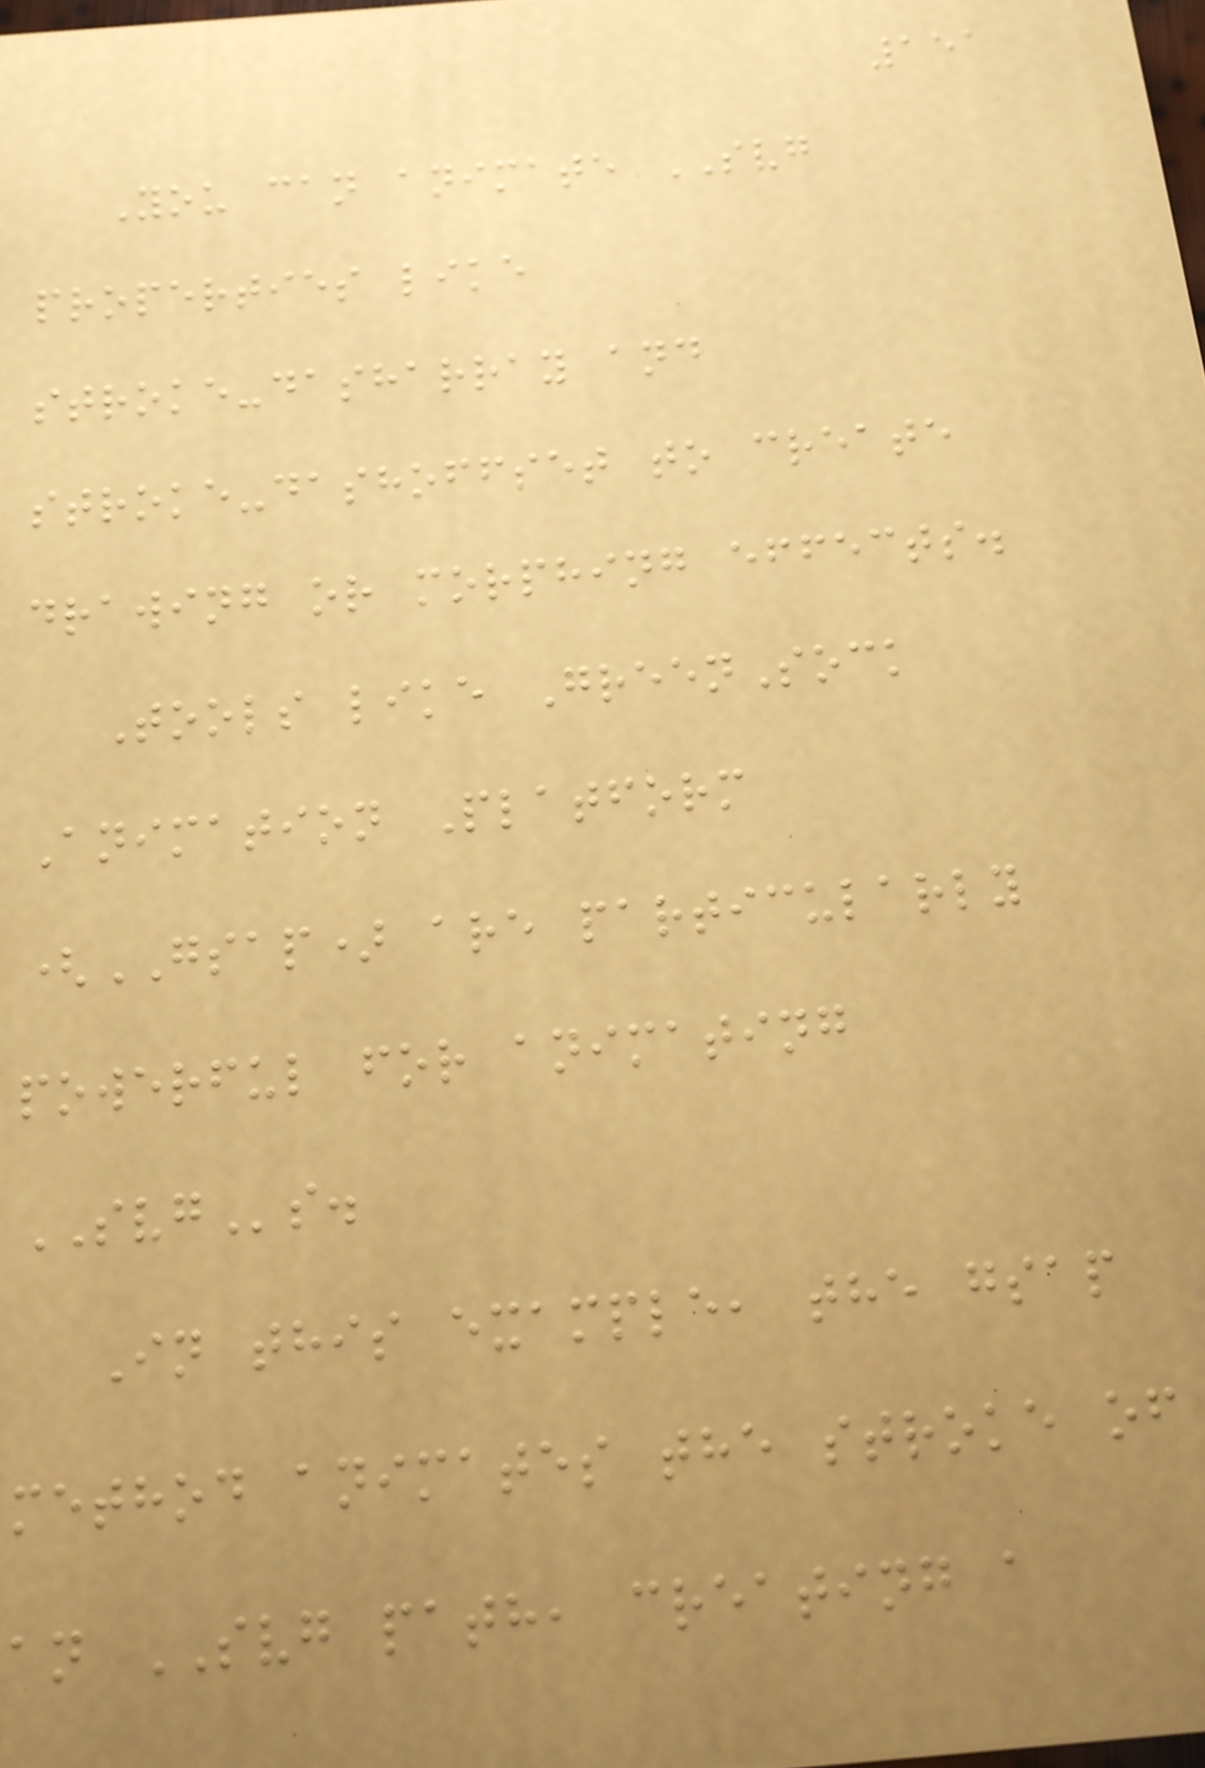151
You can animate SVG
properties like
stroke-dasharray and
stroke-dashoffset to create
drawing or morphing effects.
Tools like GreenSock
Animation Platform
(GSAP) are particularly
powerful for animating
SVGs.
In this example, the gsap
method animates the stroke of
an SVG path, creating a
